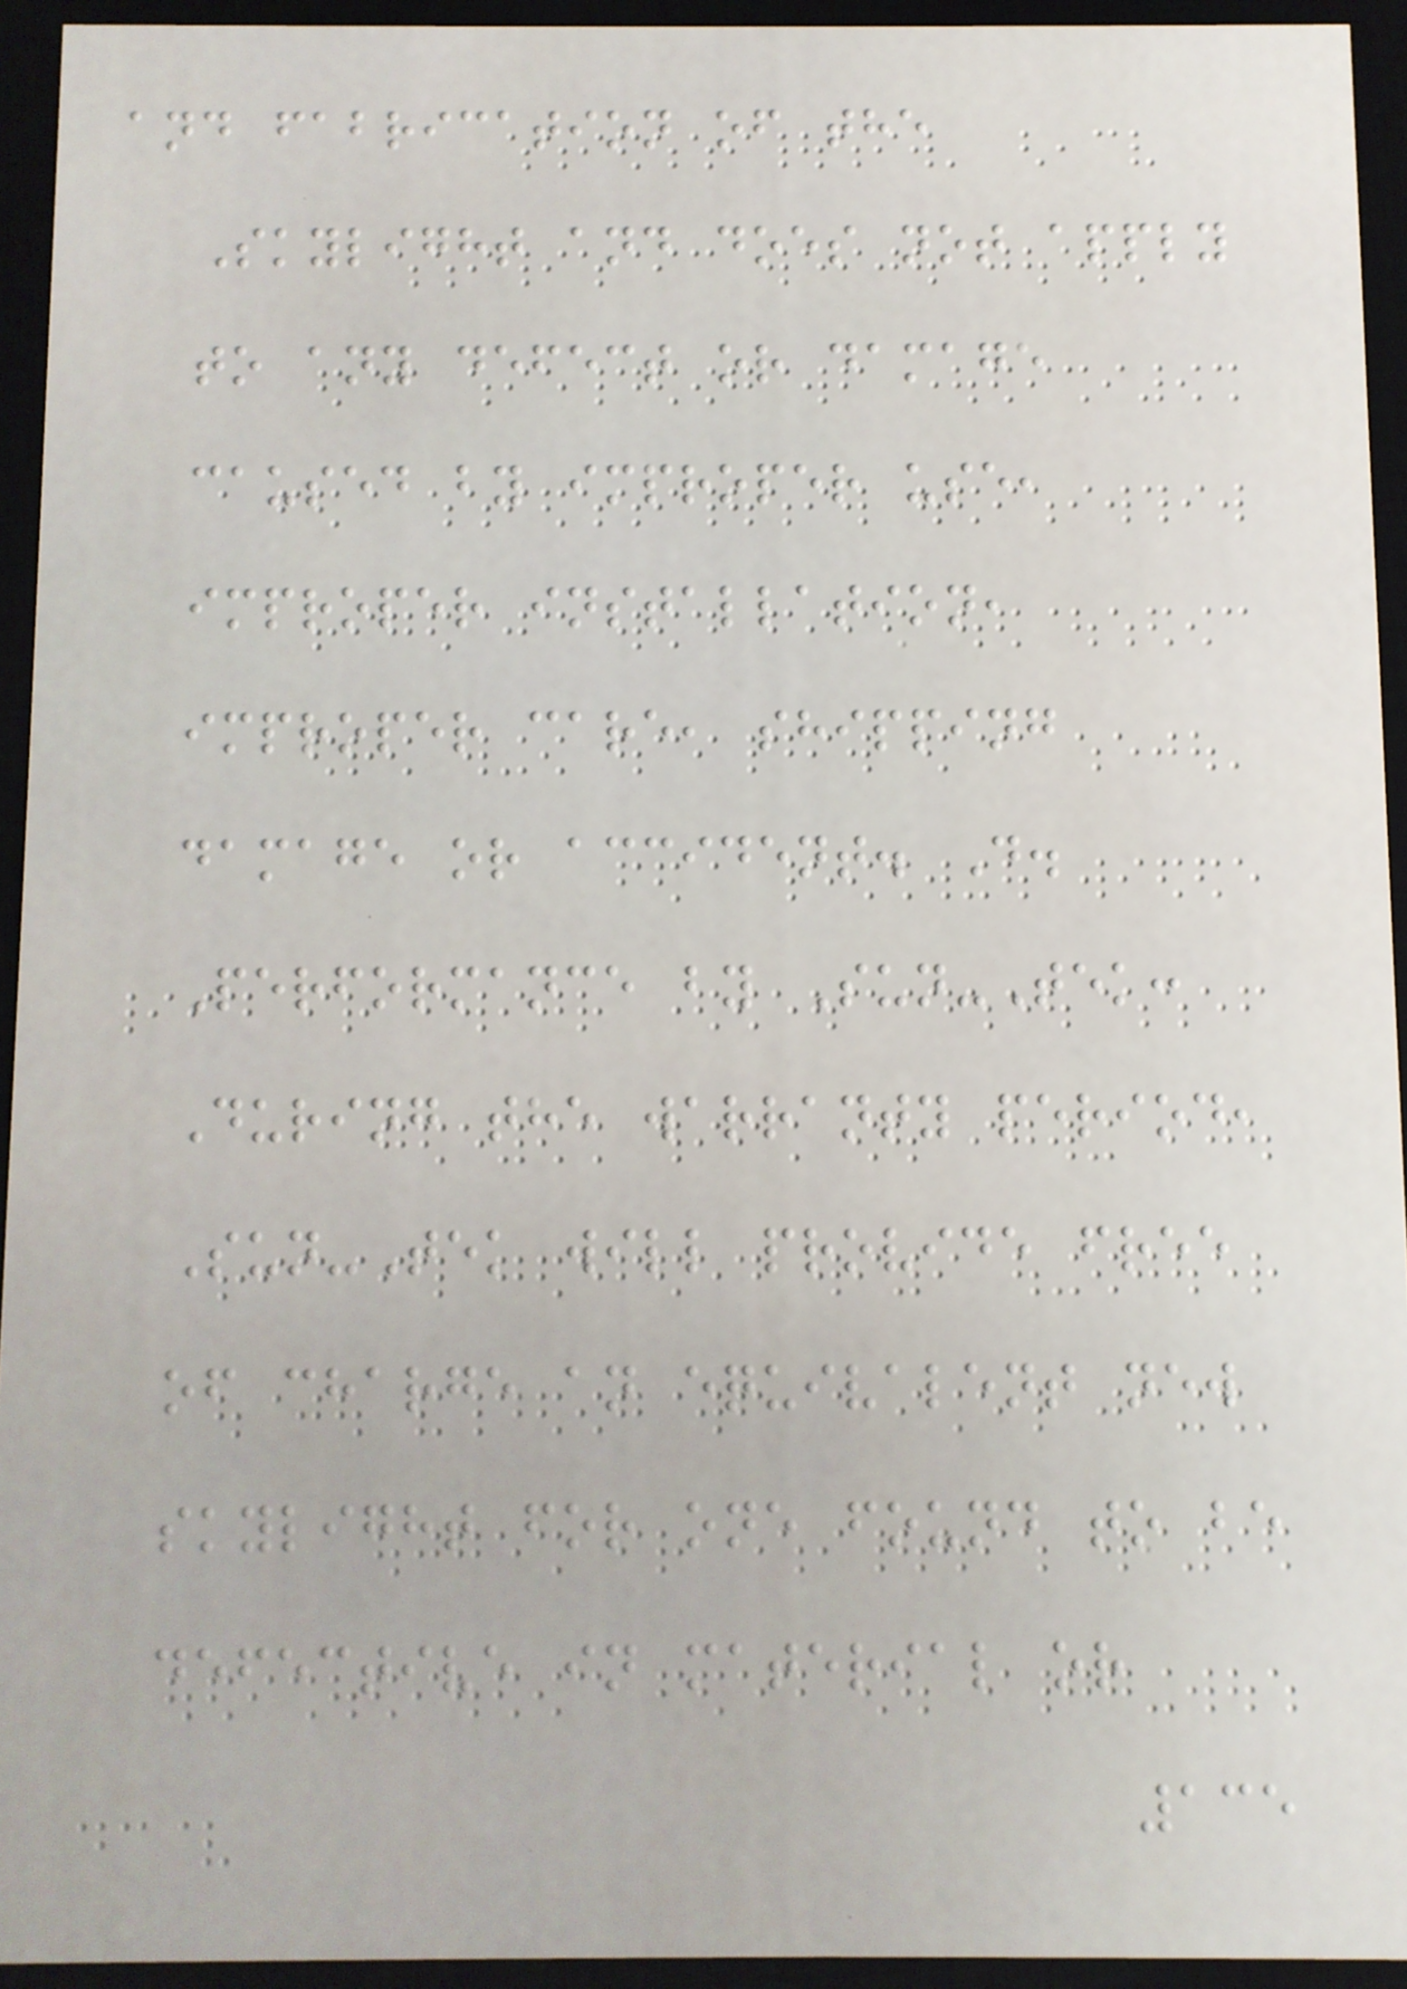and fabrication of the
Skylight and does not apply
to any defect or damage
caused by improper use,
improper installation,
improper care, shipping
damage or accident. D.
Performance by Sun-Tek:
During the warranty period,
Sun-Tek will provide free
of charge an equivalent new
skylight for one found to be
defective in material or
135
